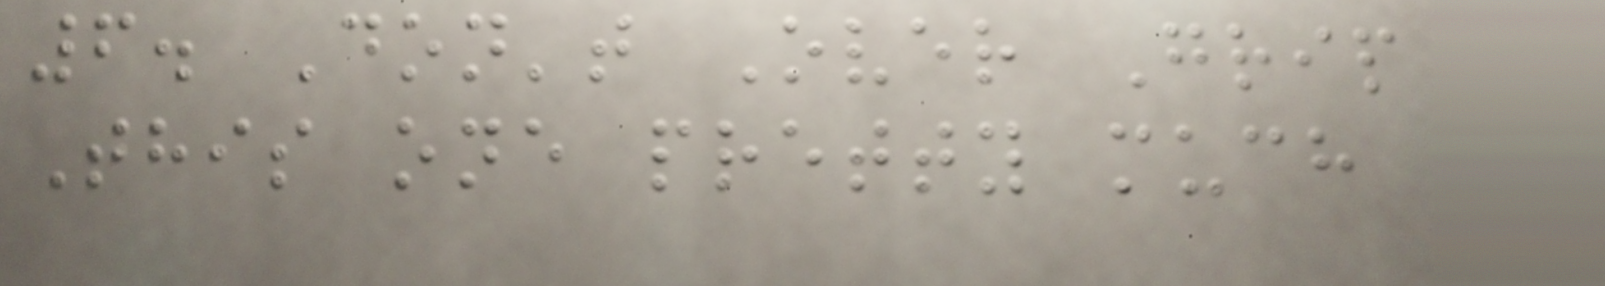6. Don't Over Grip
This one pretty much
